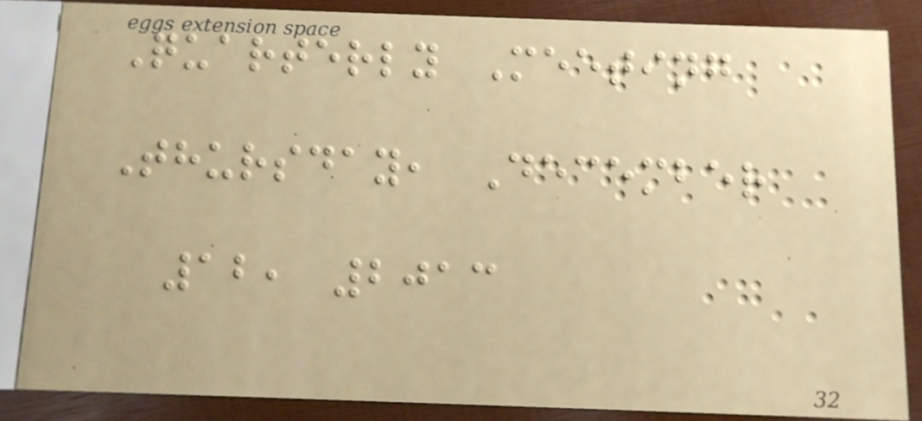Quarterly Meeting
Thursday, December
12, 2013
